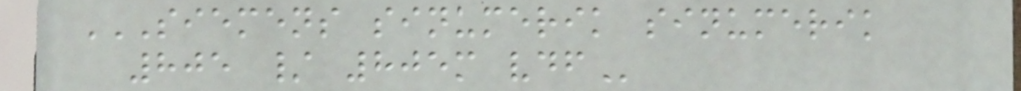SIEMENS SINUMERIK SINUMERIK
805 / 805M VDF
